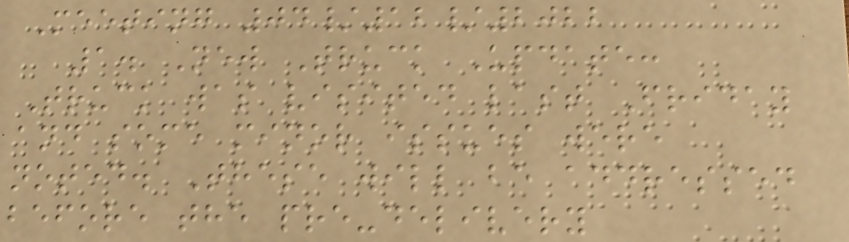Meeting 04/12/2022
1. New Truck Update:
Truck was visited last Friday
and some minor issues were
noted. These will be addressed
before the pre-delivery
